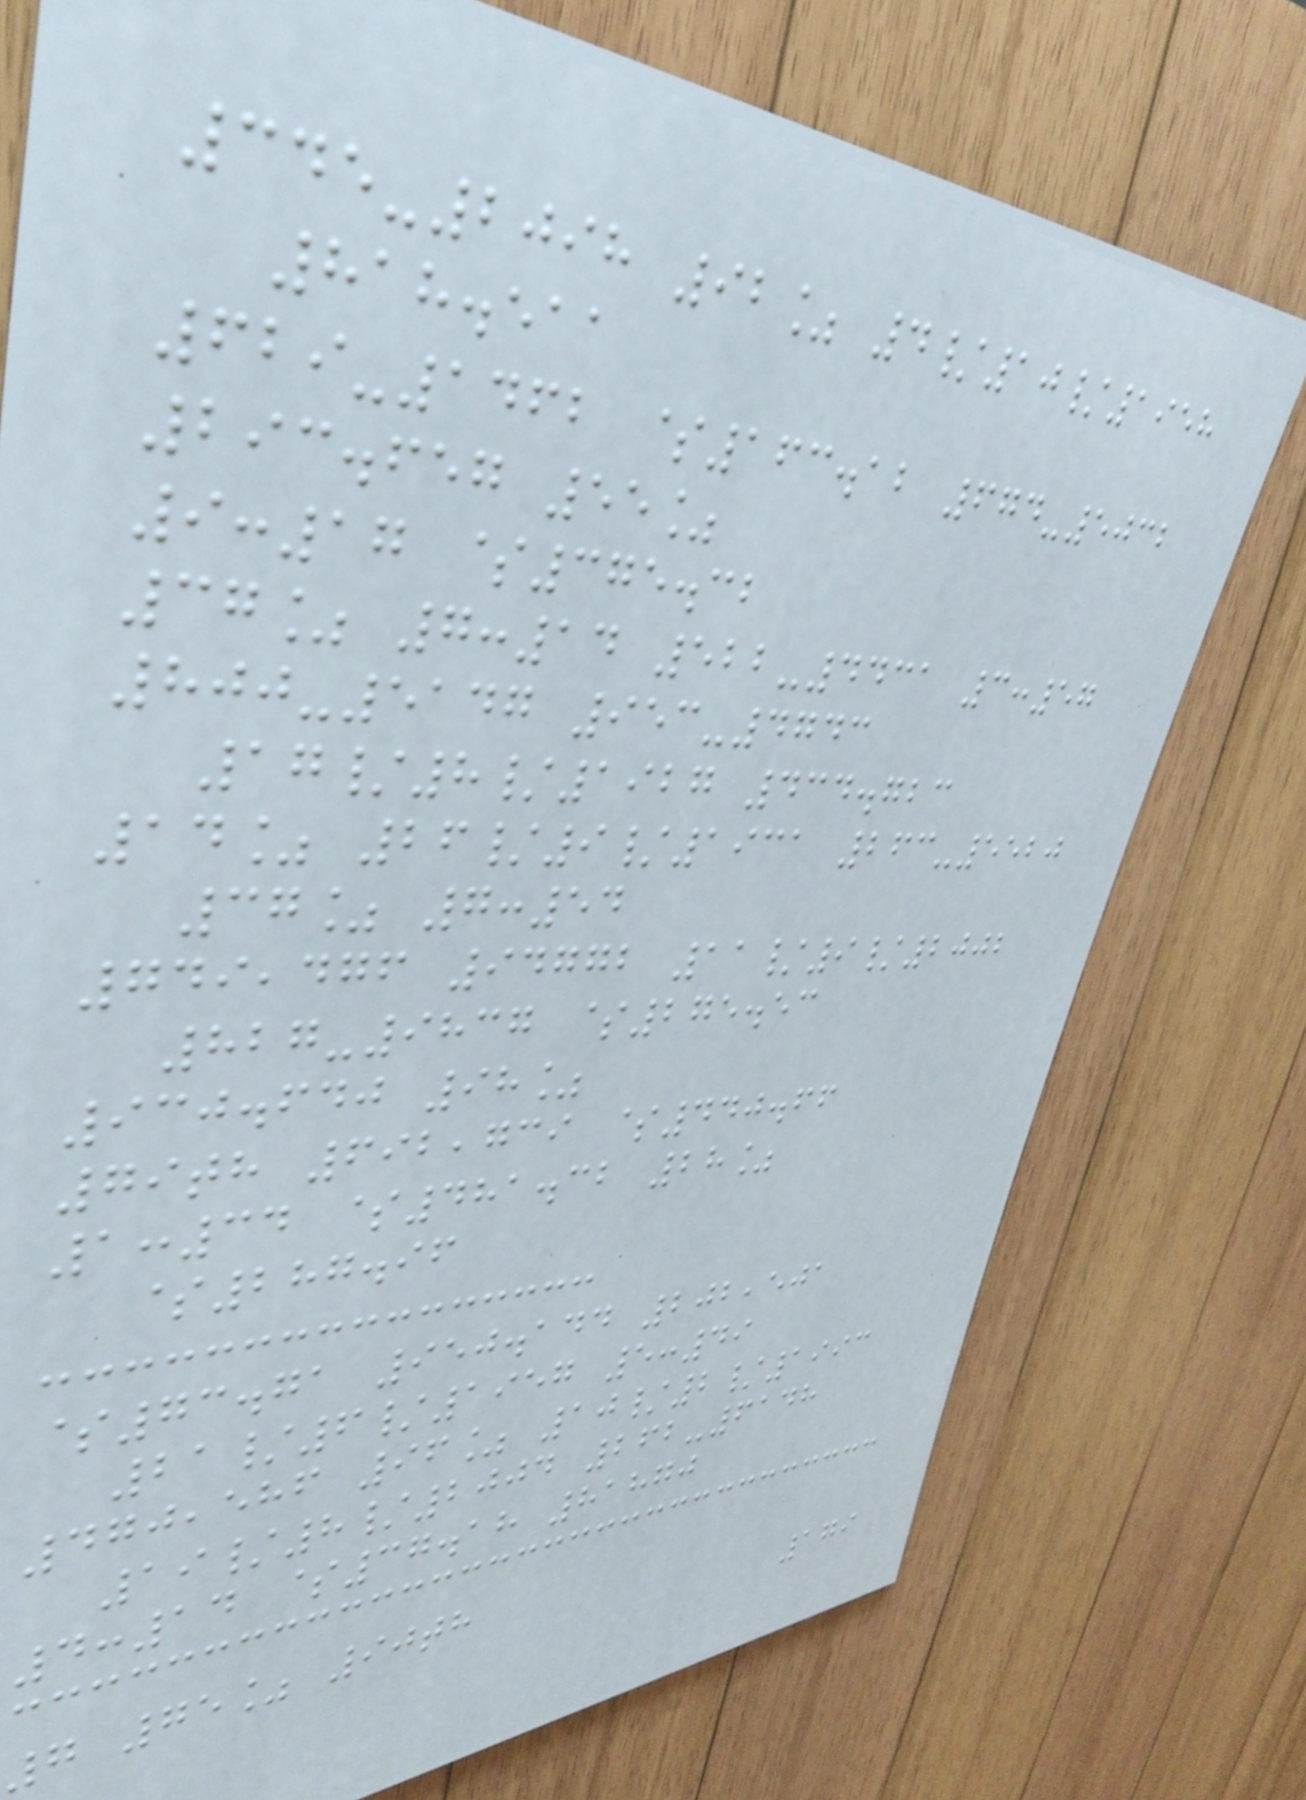345-2098 92% 4/10/1958
818.511
629-1462 $163.12 674-5032
293.657 55%
9:17 $375.32
37% 7:14 522-4431 3:57
800-5147 953-4743
17/8/1927 434.723
14% 26/9/1931 263-5520
37% 7:54
749,476 94772 11/9/2002
827-9837 $275.53
930.640 98%
79th 692,739 $440.66
1:34 $481.32 28%
$287.96
$73.71 950.144 202,501
21/6/1957 5:49
470,586 96% 10/2/1993
19/8/2004 262-6148
4:14 $37.18 81870
7 75% 90th
179
